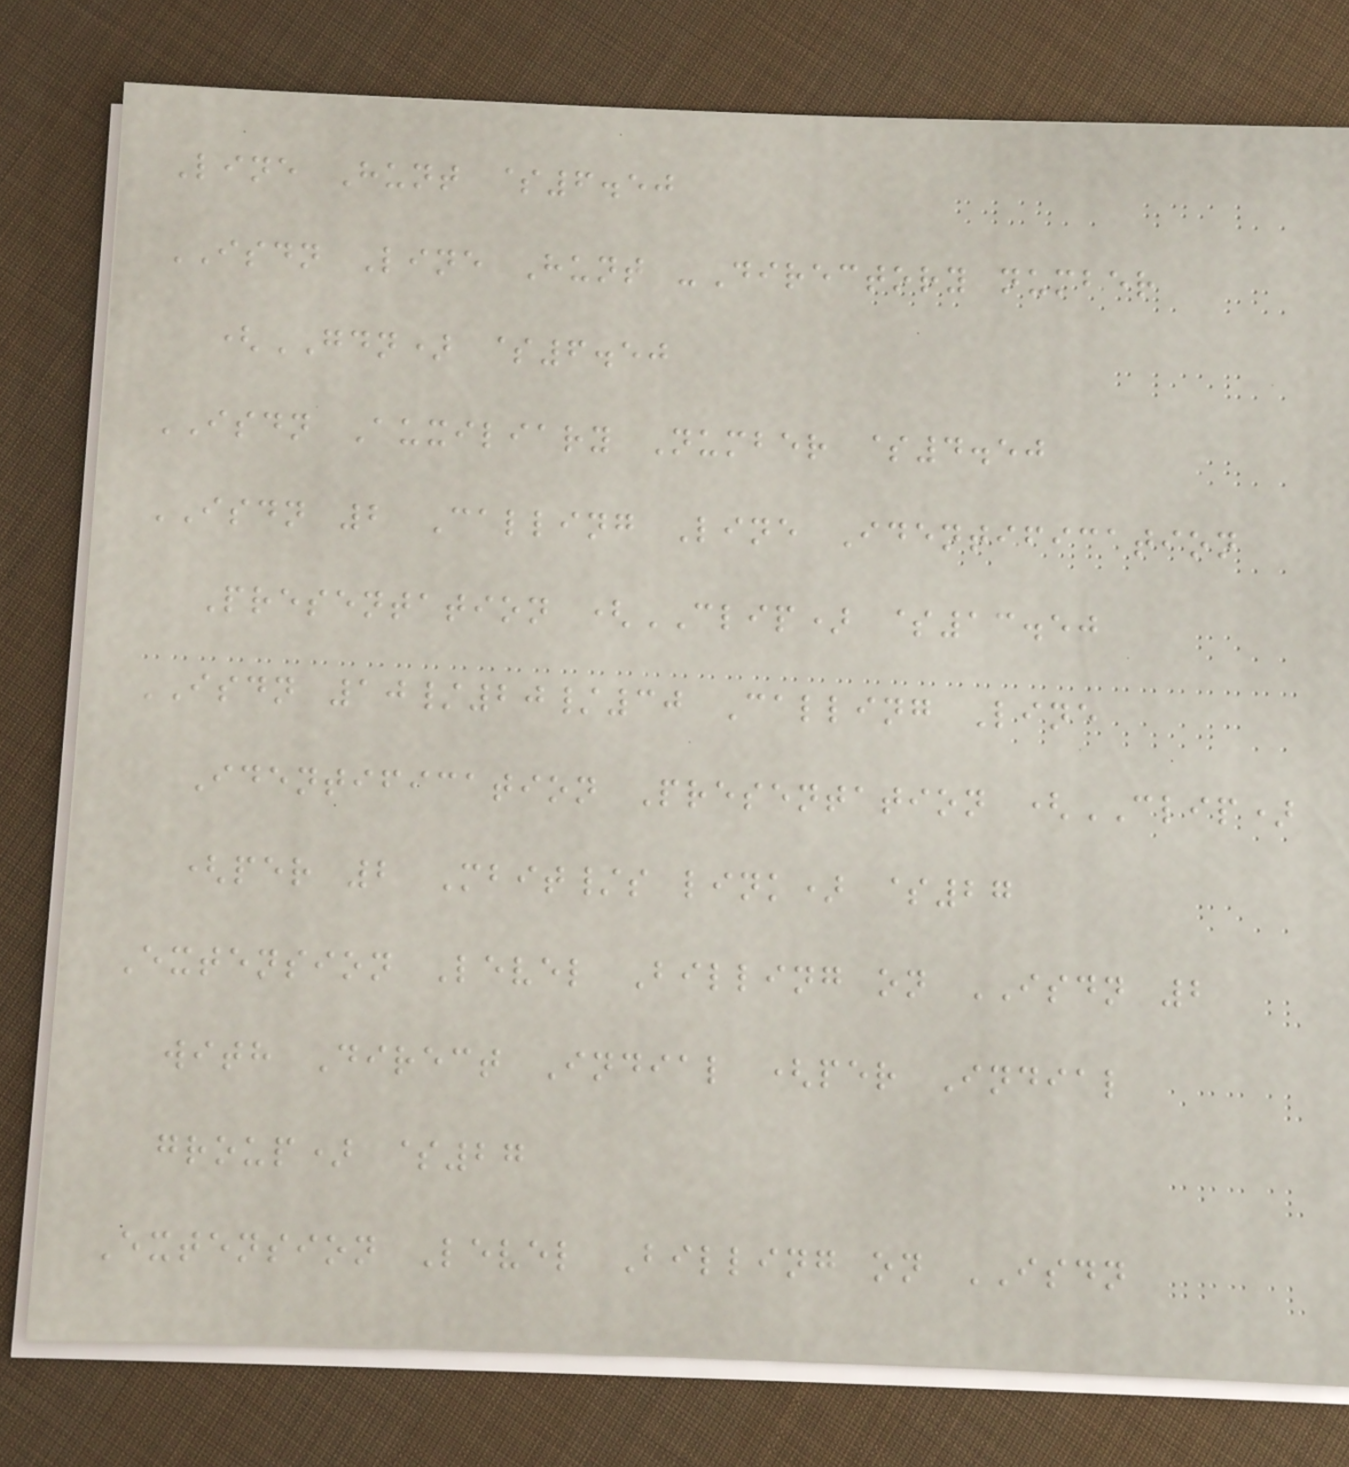Line Hunt $6.50
ISDN Line Hunt -Directory number
(GDN) $6.50
ISDN Auxiliary Number $4.50
ISDN 2 Calling Line Identification
Presentation (CLIP) $13.50
ISDN 10/20/30 Calling Line
Identification Presentation (CLIP)
(per 2 Mbit/s link) $27
Extension Level Billing on ISDN 2
with Direct Indial (per Indial
group) $27
Extension Level Billing on ISDN
